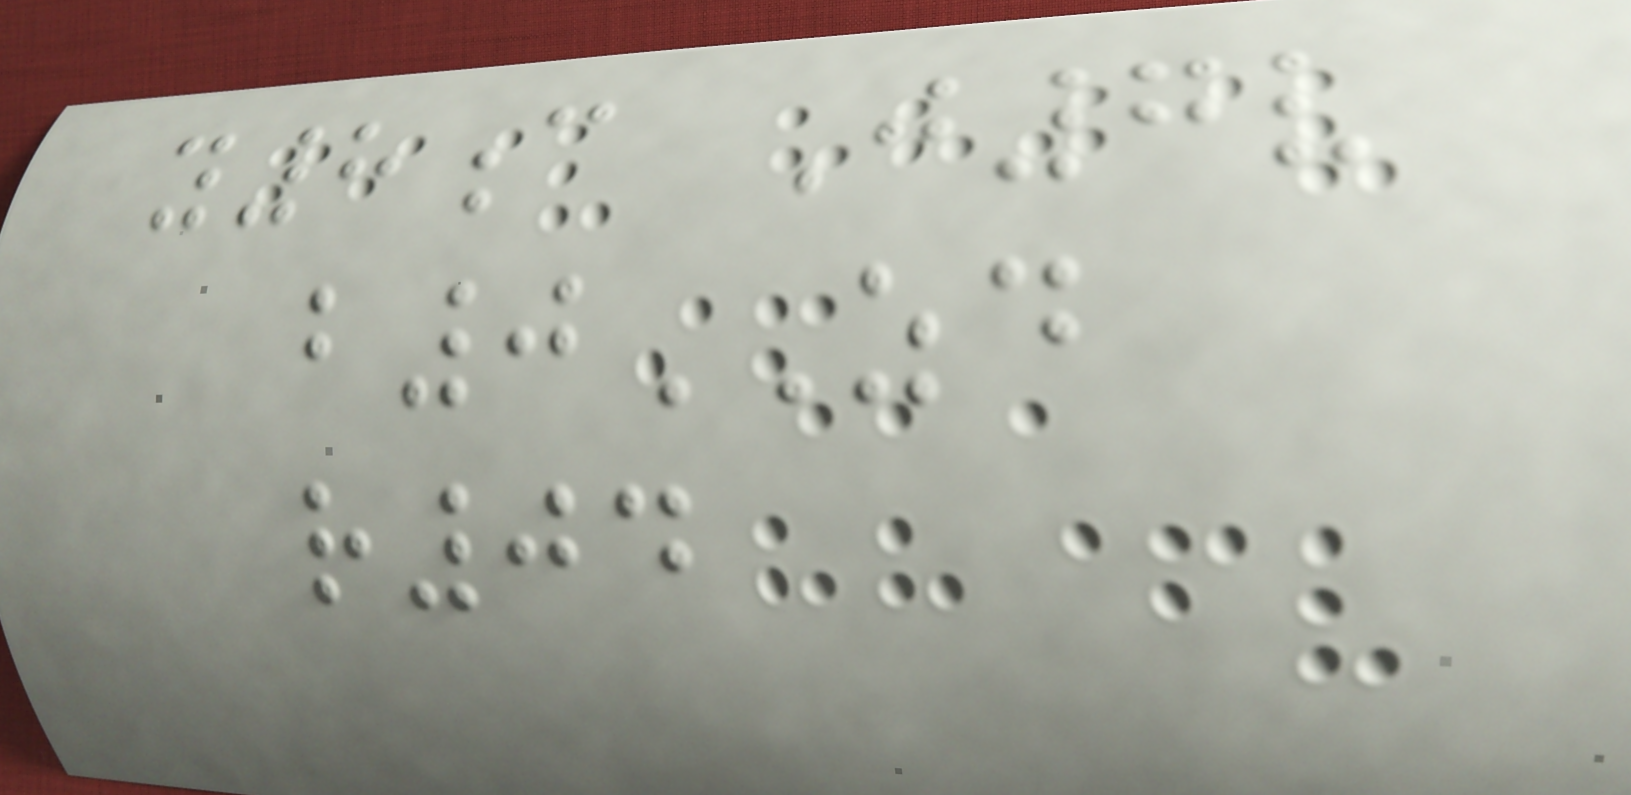y8c J7v
b0ZD
r04
